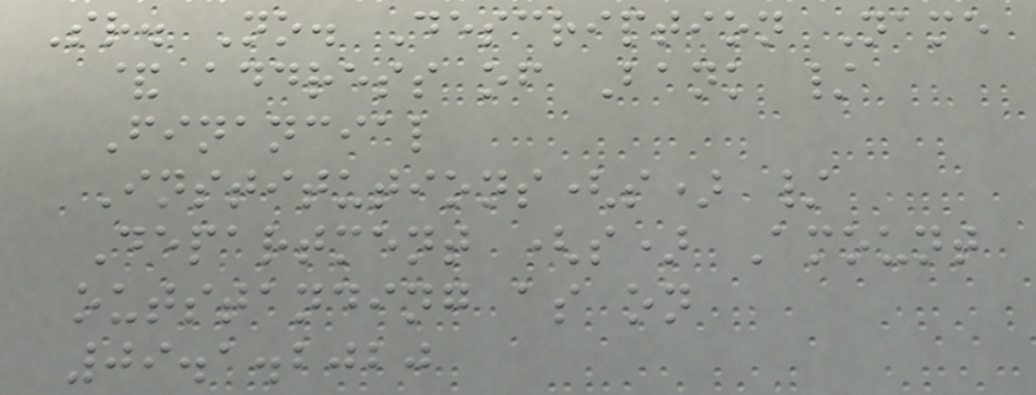Sr. No. Description Name
& address of Bank /
Financial
Institutions(s) /
Department (s) Amount
outstanding as on
09.1.2020
